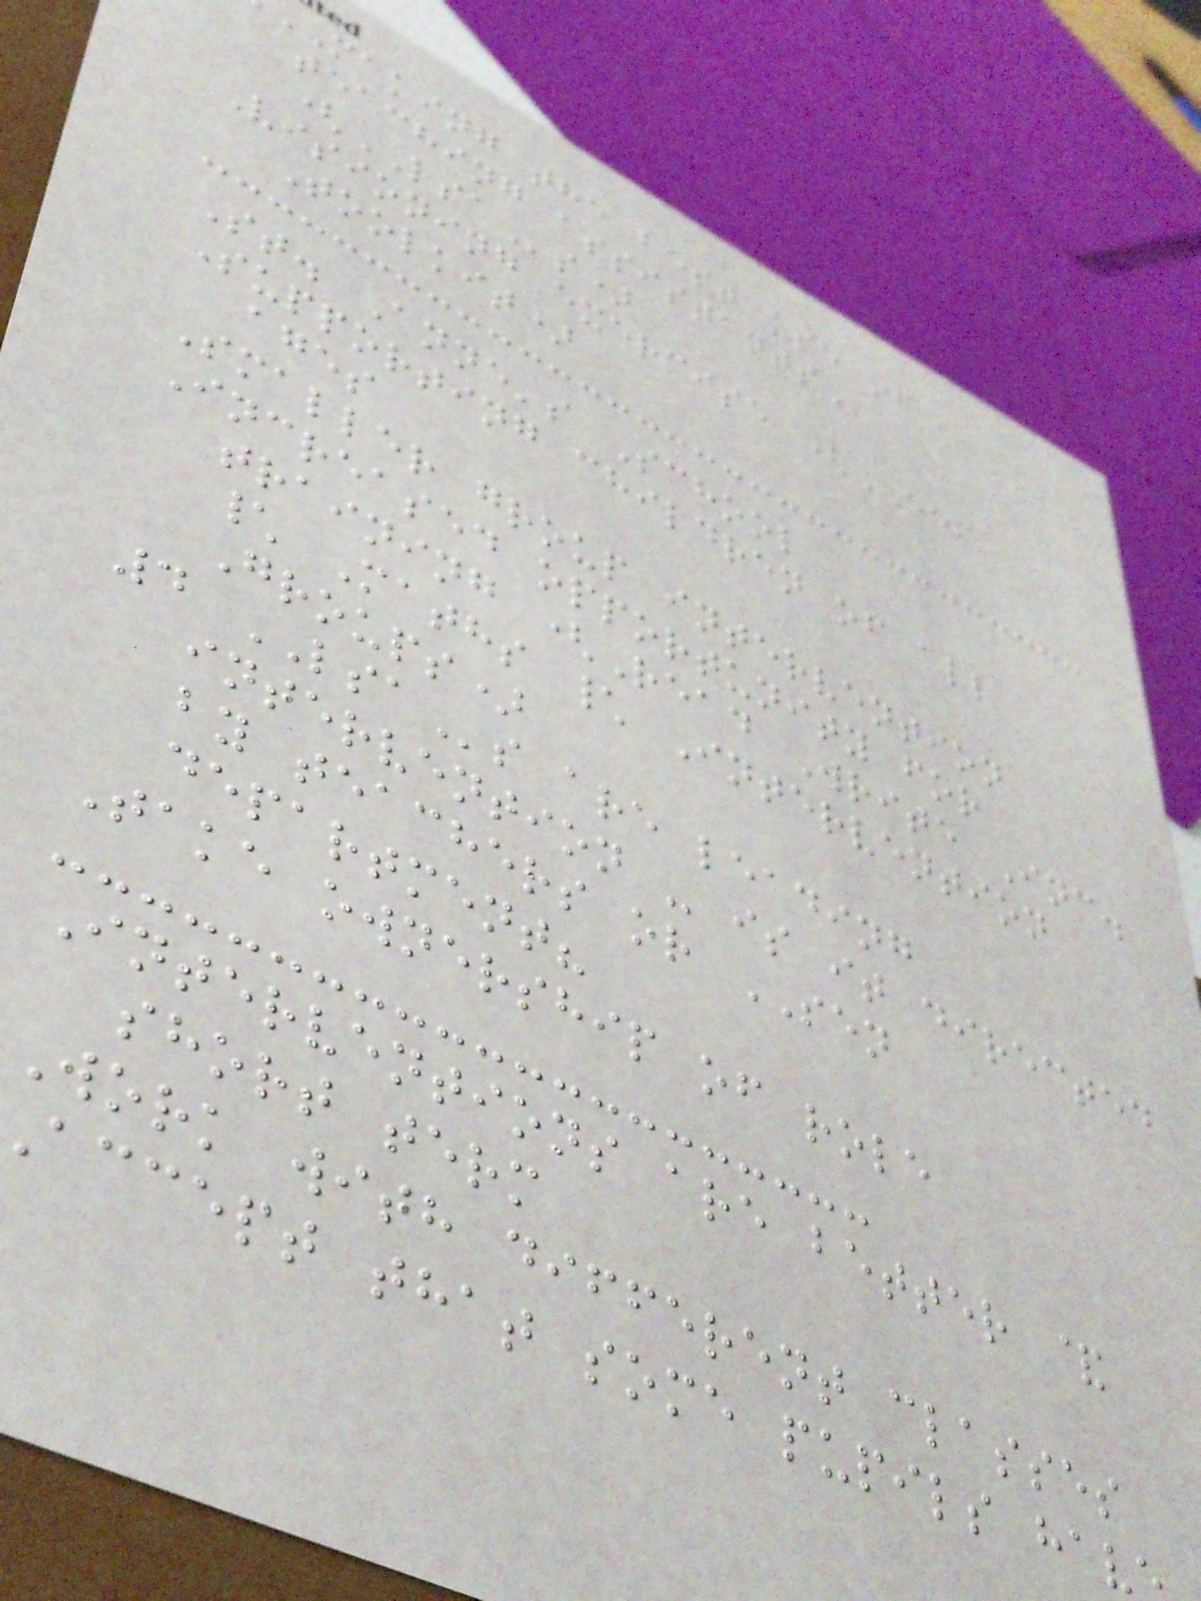making the best use of
teaching
(LSAs)
Visioning exercise (EEF
Toolkit)
St. Anne's School
Supporting children of all
ages
Smaller group intervention
Increased opportunity for
training (Read Write Inc.
\ Maths \ Intervention
Groups)
4 LSAs are leading
intervention - is it directed
by teachers or SEN
department?
Take ownership of role
Interventions are better &
short term
Work with different classes
accept that some pupils hav
